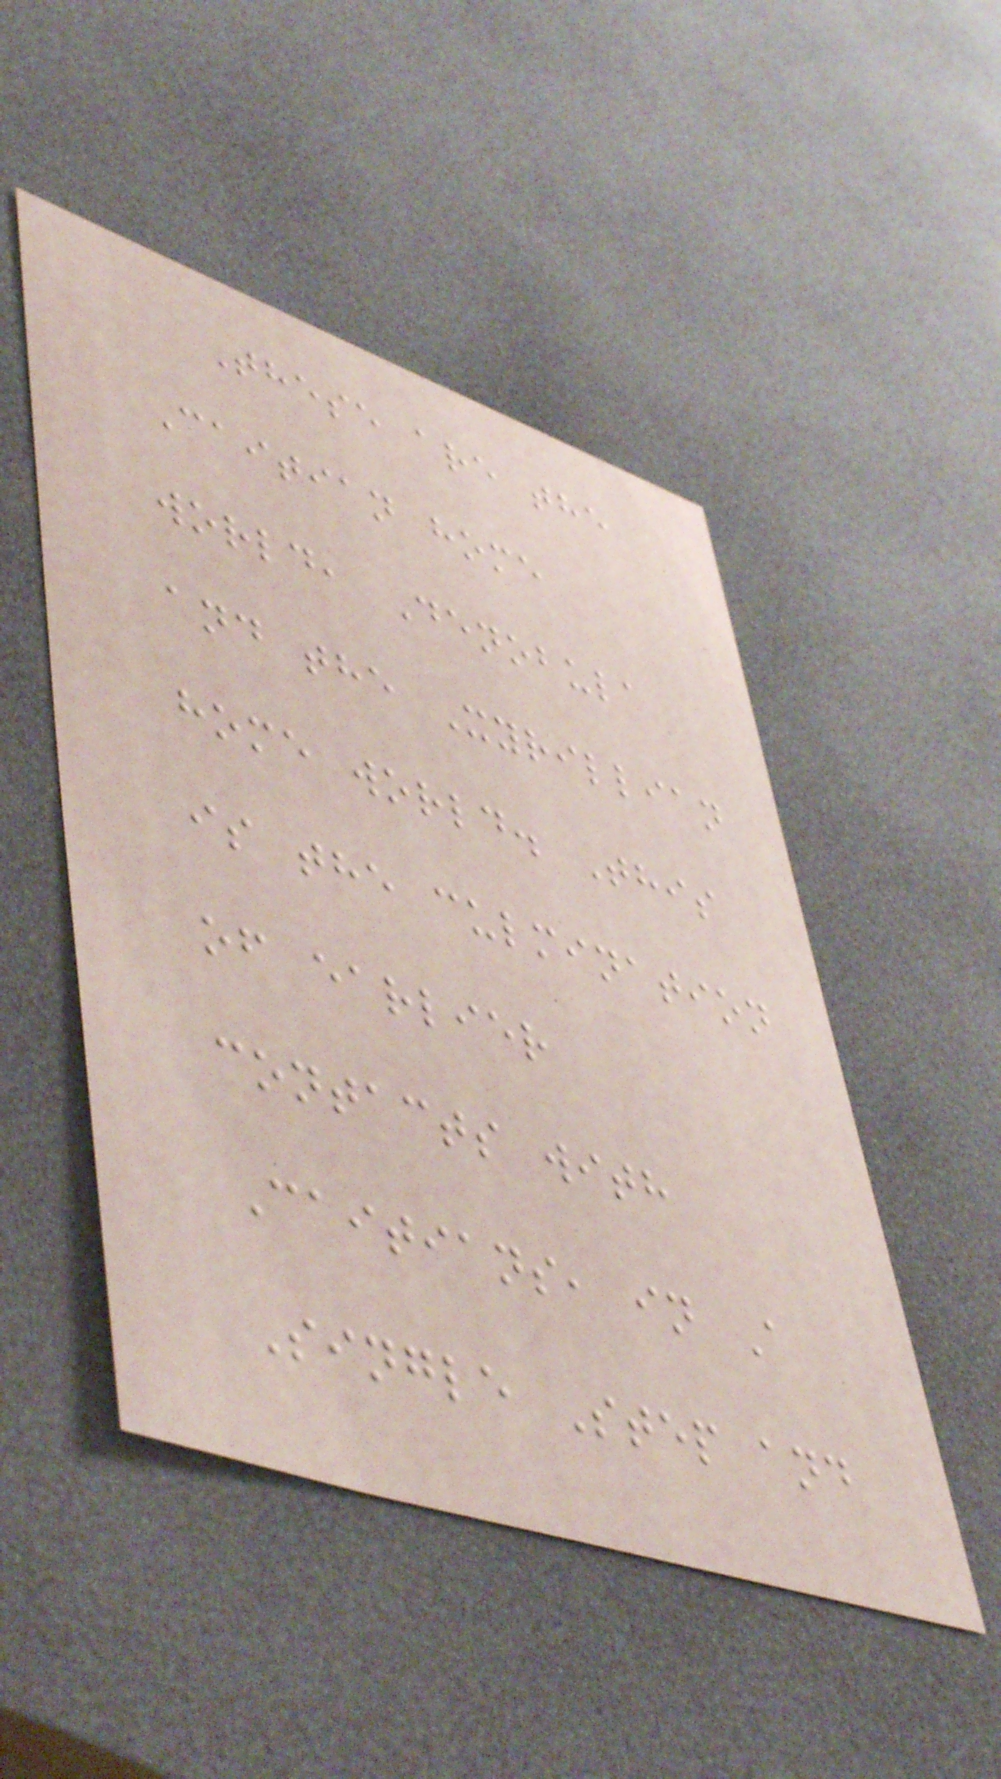These are the
Caitian home
world, Denobula
and the Xyrillian
home world. This
is the culmination
of earlier
contacts with
Caitians, in A
Single Step and
